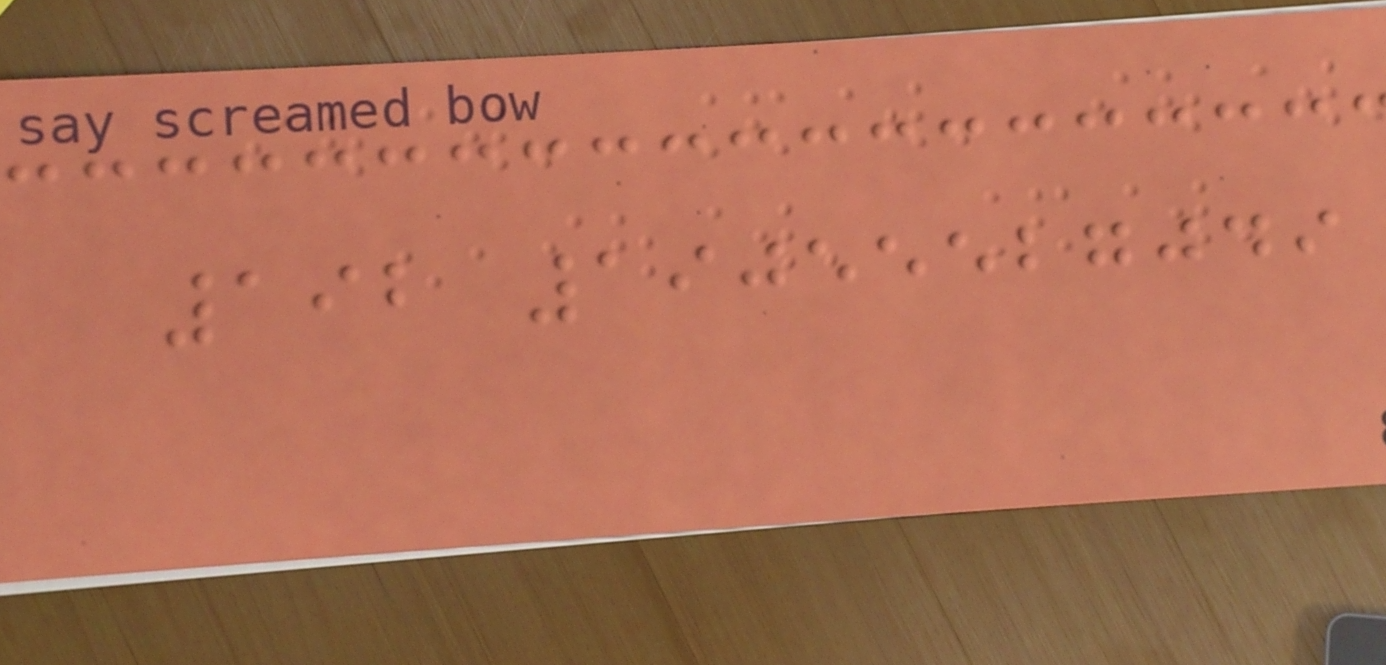192 19055527049
